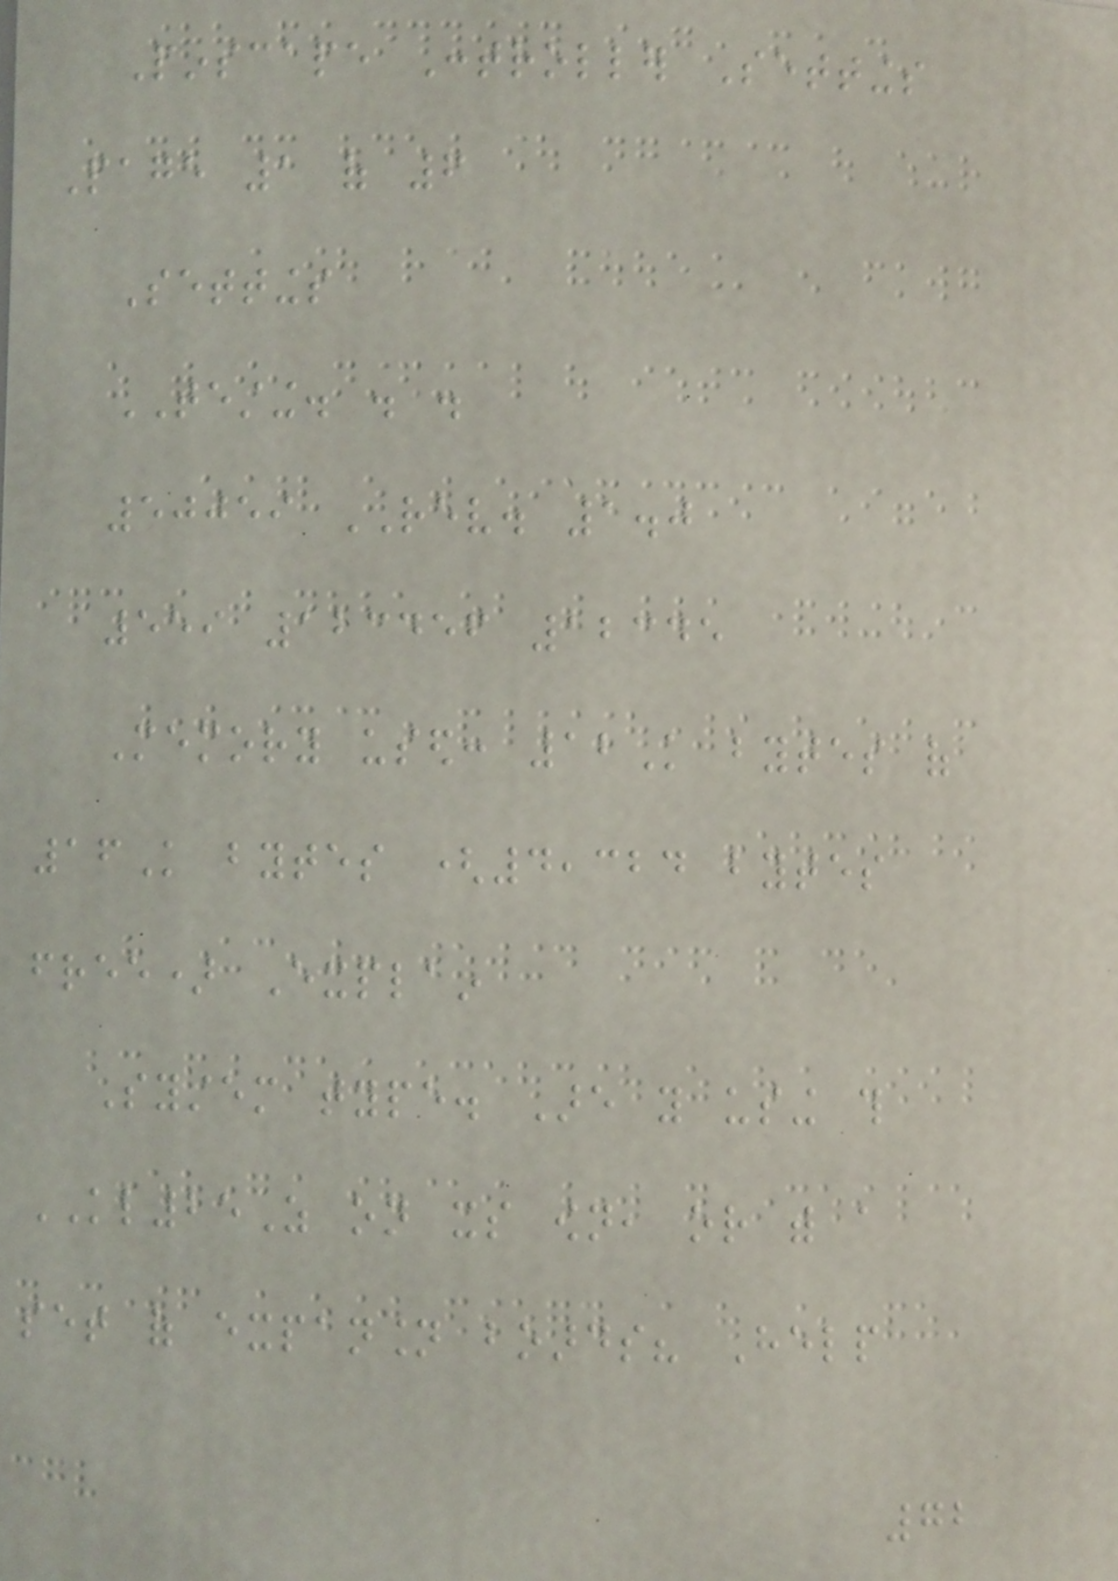Pinscape Controller Settings
Page 1 of 6
Settings
TESTING. . .
50059 REV. 1.0
559 123456 12345
Memory used: 12K bytes of
16K bytes (4,324 bytes
free) Explain
System type. Are you using this
KL25Z on its own, or with a
set of expansion boards? Help
72
